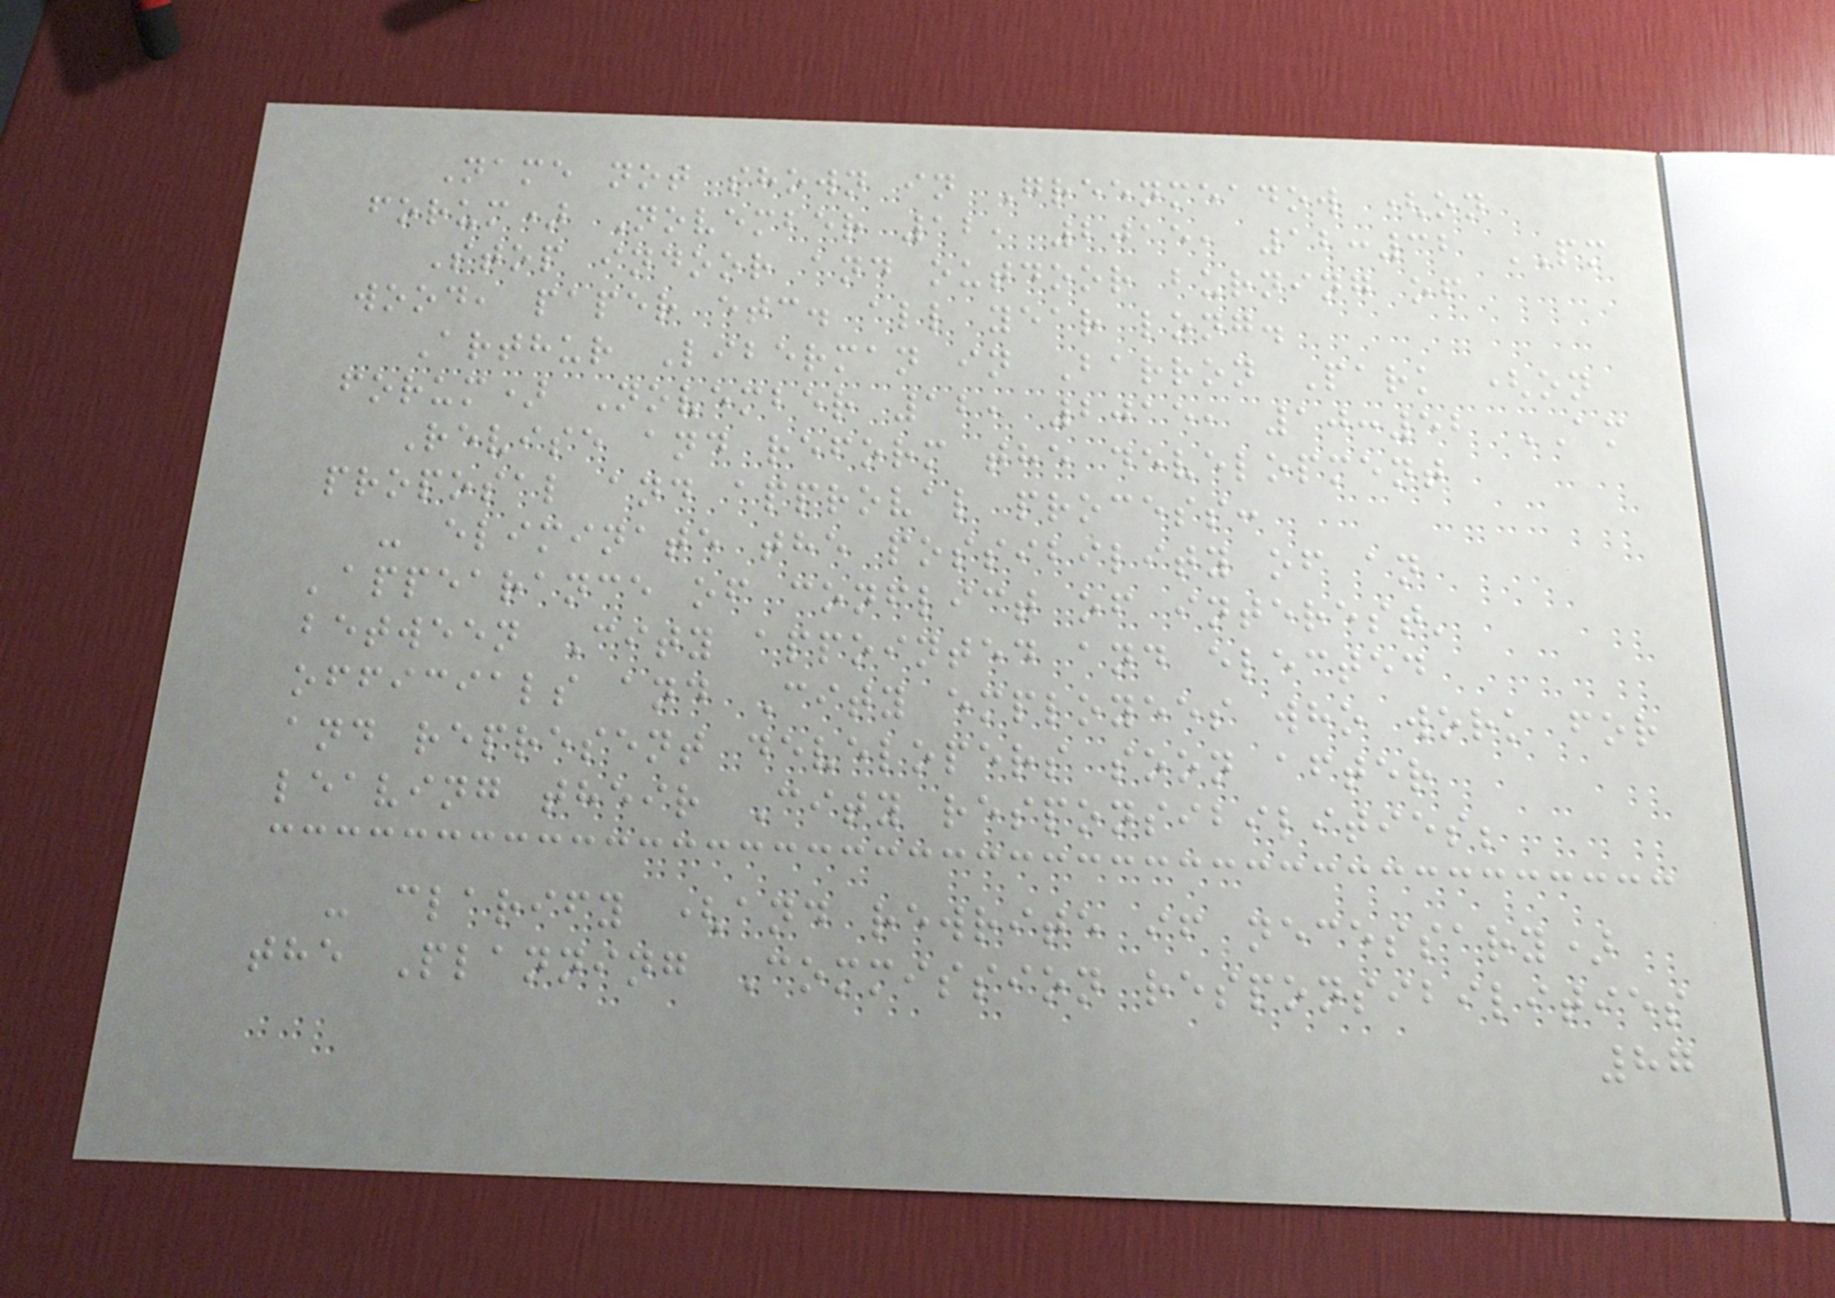Name not shown in Greenmeadow (on
forum) November 12, 2015, 12:32 PM
Stop indoor and outdoor burning of
wood, paper etc. all year long.
Arthur Liberman in Barron Park (on
forum) November 12, 2015, 10:52 AM
Revise and reform the development
proposal and approval process:
- eliminate the possibility of an
'appearance of conflict of interest'
between City appointed and elected
officials and City employees who work for
and represent developers soon after
leaving their City responsibilities;
- clarify (and rewrite if necessary)
the Planning Commission responsibilities
87
